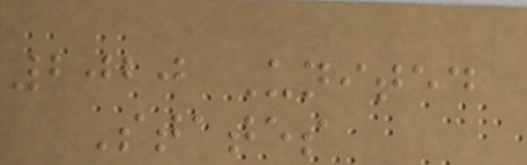2020 United
States
